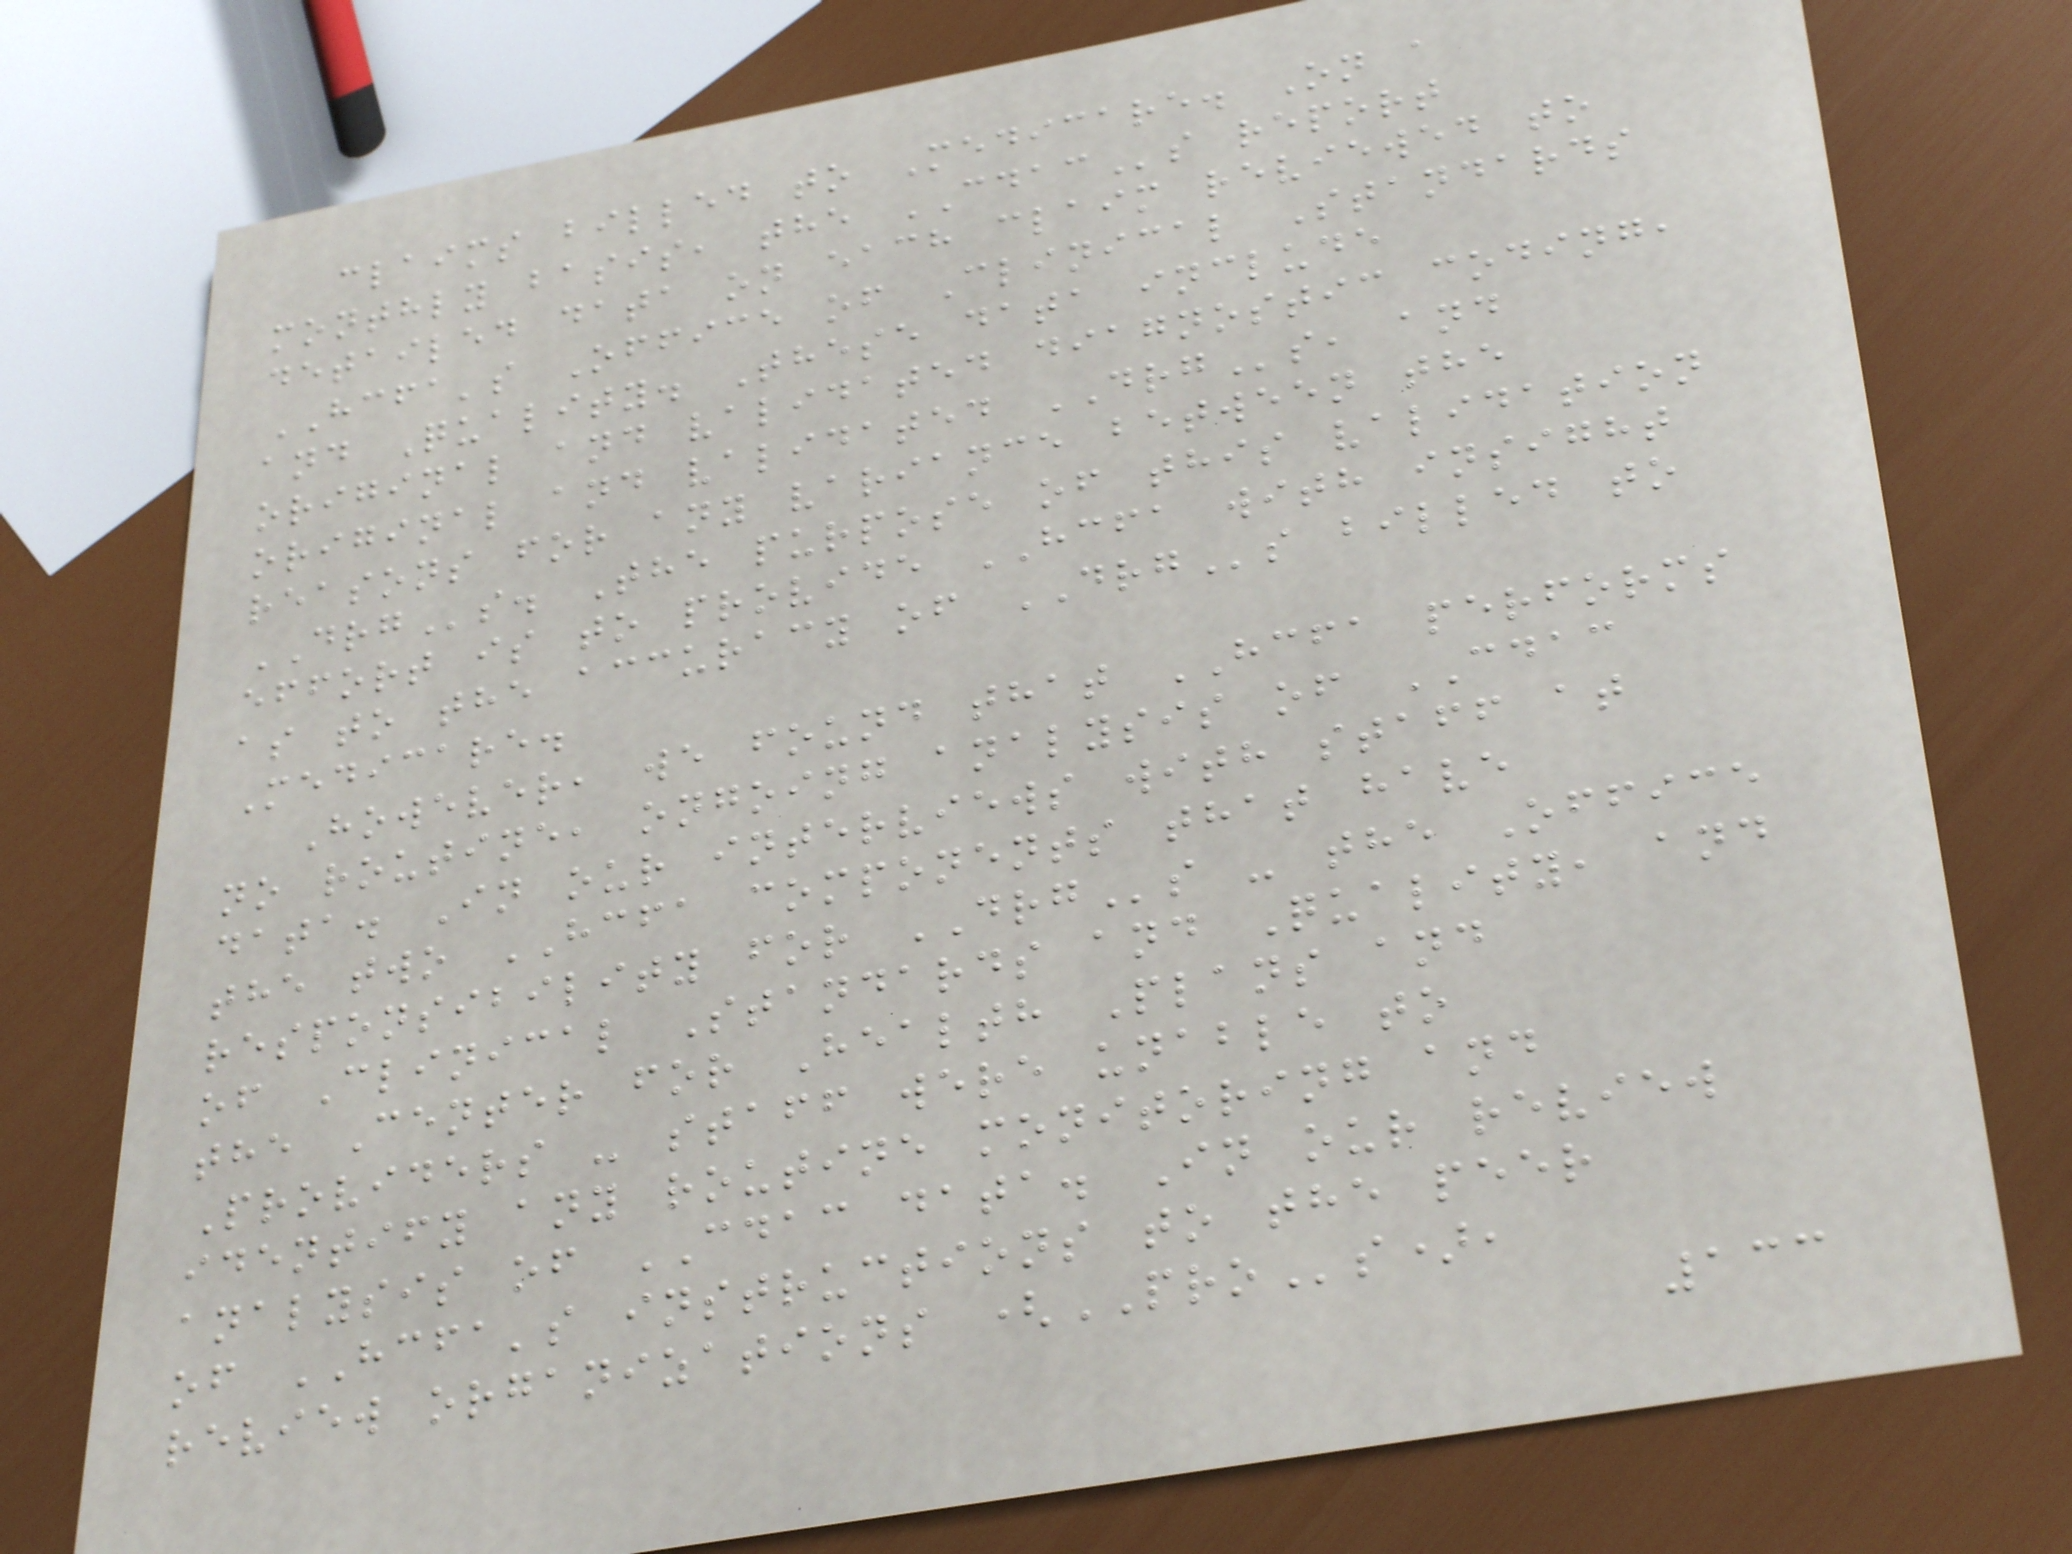claims billed to Medicare. On a
monthly basis, the CDACs report
detailed data on each claim reviewed to
HCFA's Office of Clinical Standards
and Quality. These data include
original and validated diagnostic coding,
original and validated DRGs, and
reasons for any variance between the
DRGs. The purpose of this validation
effort is to provide HCFA with insight
as to the accuracy of DRGs billed to
Medicare.
However, we found that HCFA performs
no routine, ongoing analysis of CDAC
data. In our interviews with staff at
the two HCFA components that have
responsibility for DRGs - the Office
of Clinical Standards and Quality, and
the Center for Health Plans and
Providers - staff were unable to
identify any routine monitoring and
analysis of CDAC data. In our review
of HCFA's instructions to the peer
review organizations (PROs),
133
